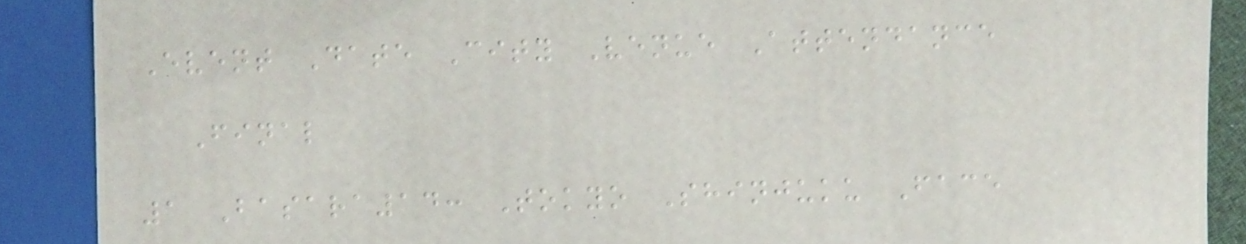Event Date City Venue Attendance
Final
1 Basara14: Tokyo Shinjuku Face
